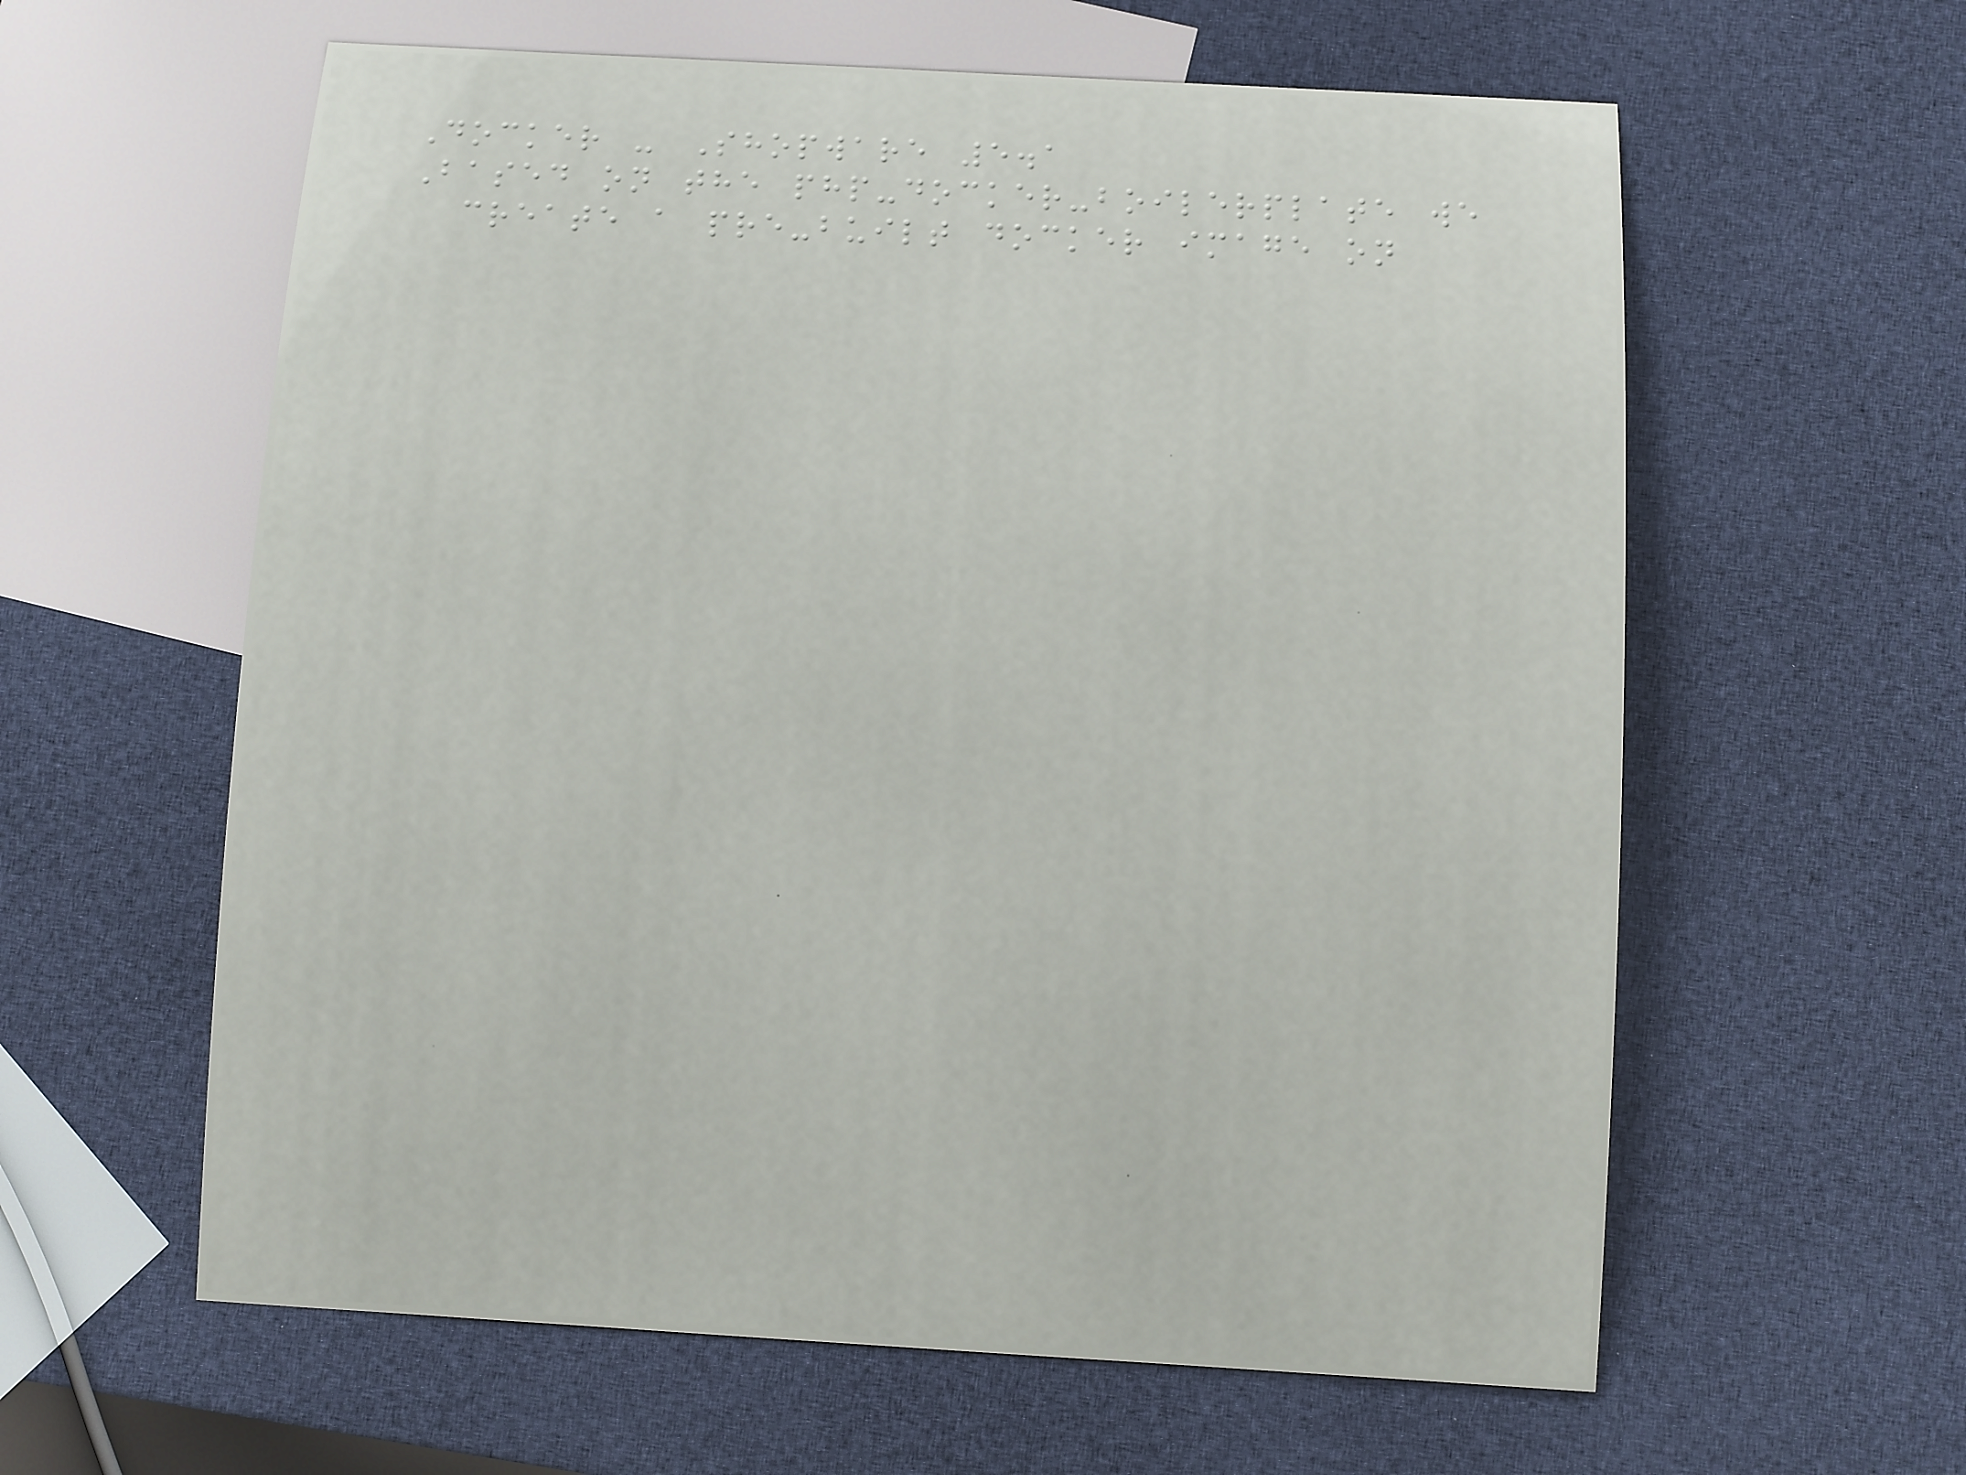Docker - Shopware 5.1
Based on the php-docker-boilerplate we
create a pre-built docker image on
